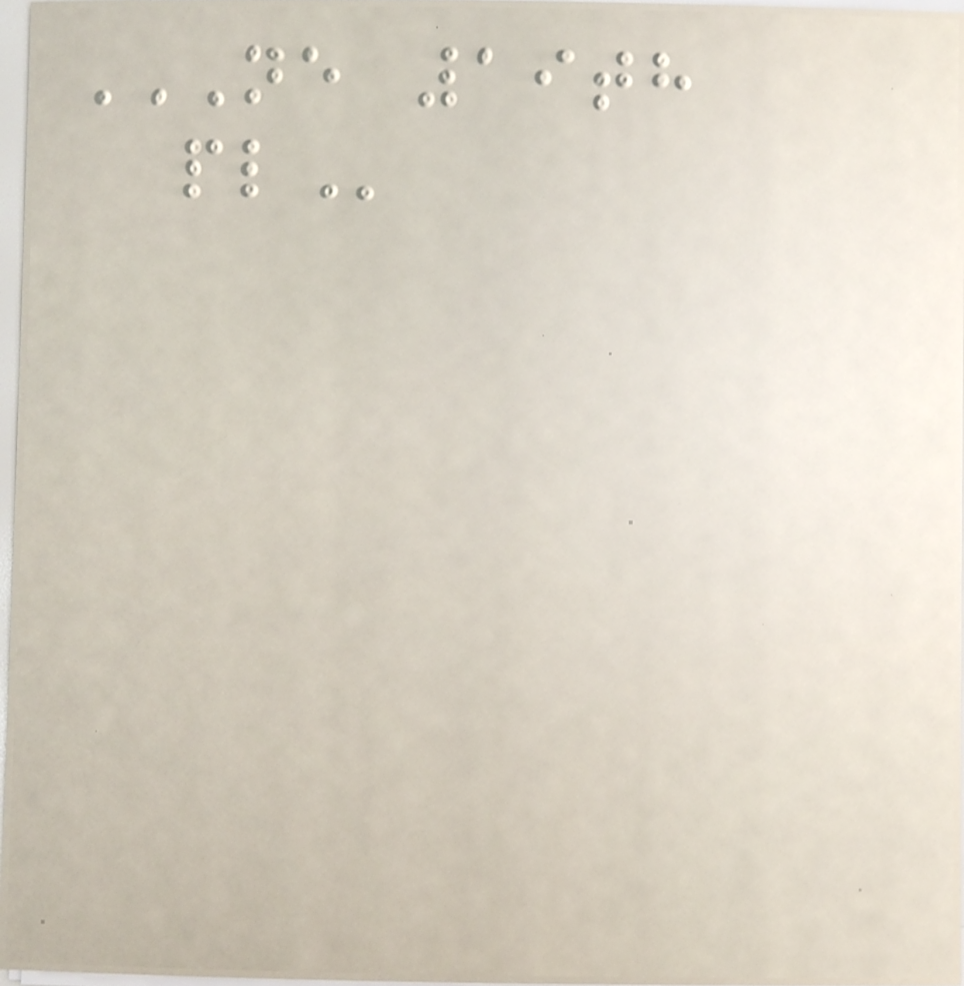NE 19TH
PL
